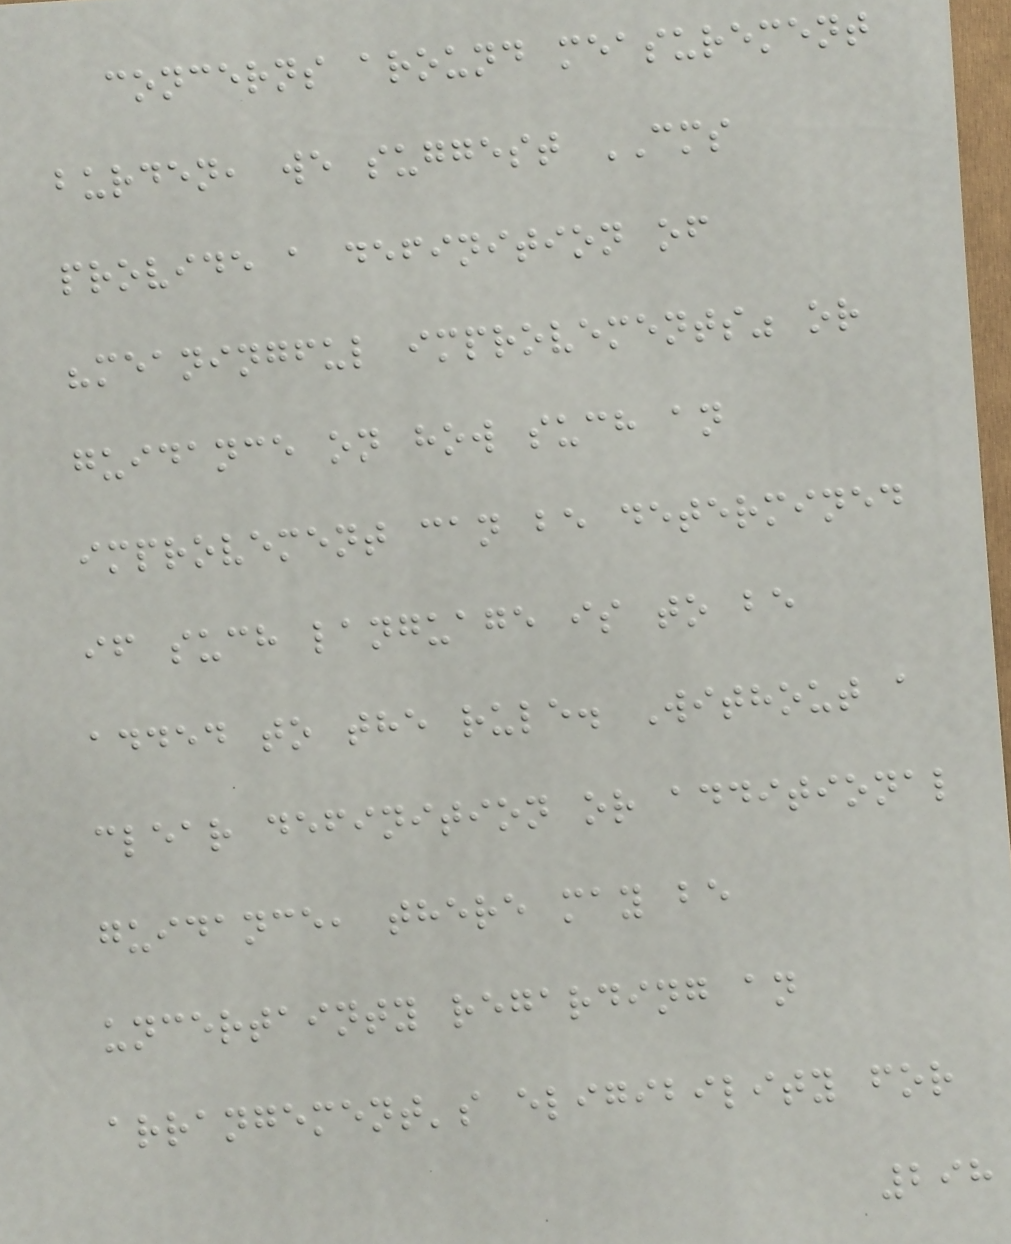concerns around measurement
burden, we suggest CMS
provide a definition of
"meaningful improvements" or
guidance on how such an
improvement can be determined
if such language is to be
added to the rule. Without a
clear definition or additional
guidance, there may be
uncertainty regarding an
arrangement's eligibility for
298
